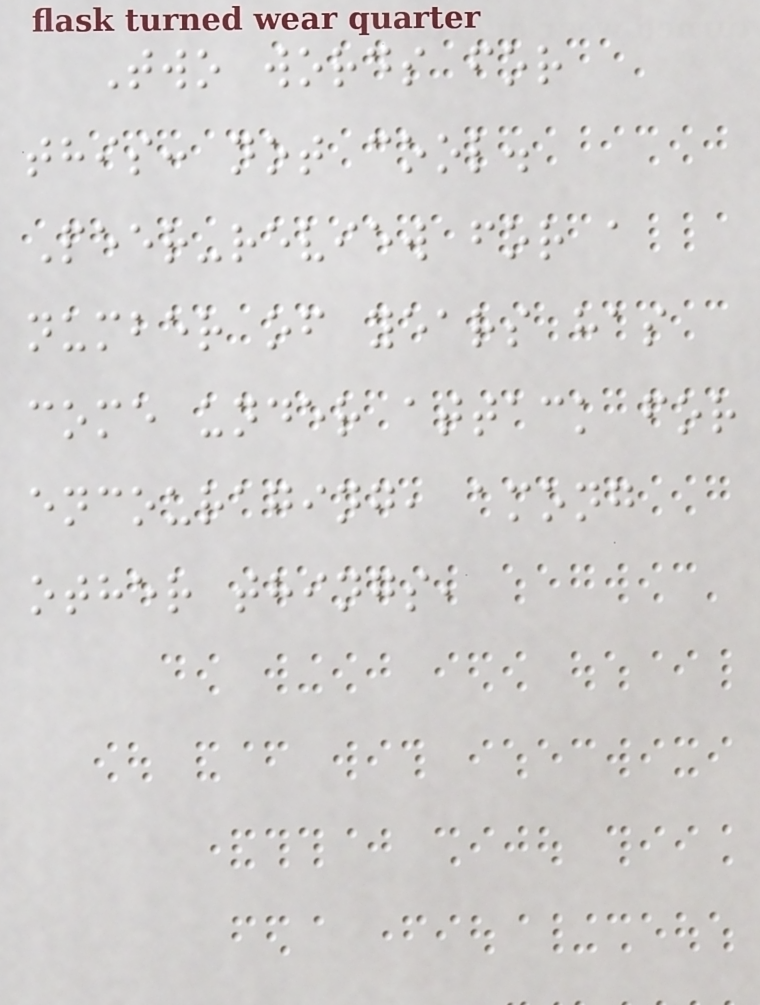Two words for
this: not cool.
Peer-review for a
number of years has
come under attack for
encouraging, among
other things,
